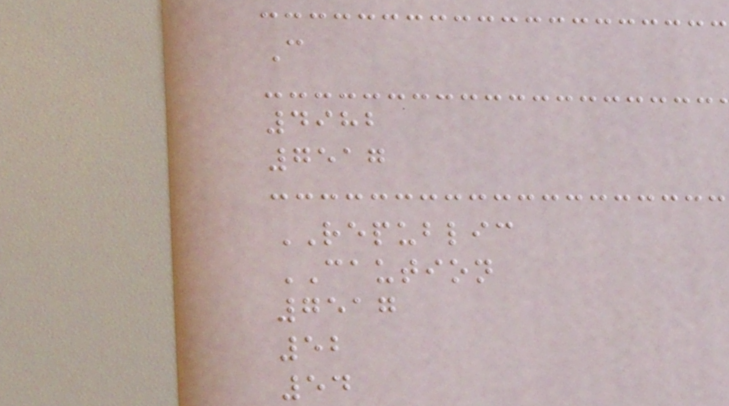C
4982
7517
REPUBLIC
CAUTION
7517
52
54
